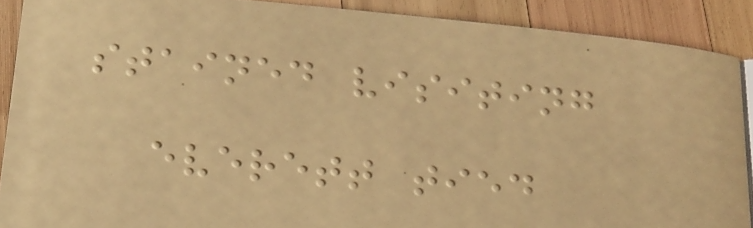stained visiting
everett tied
